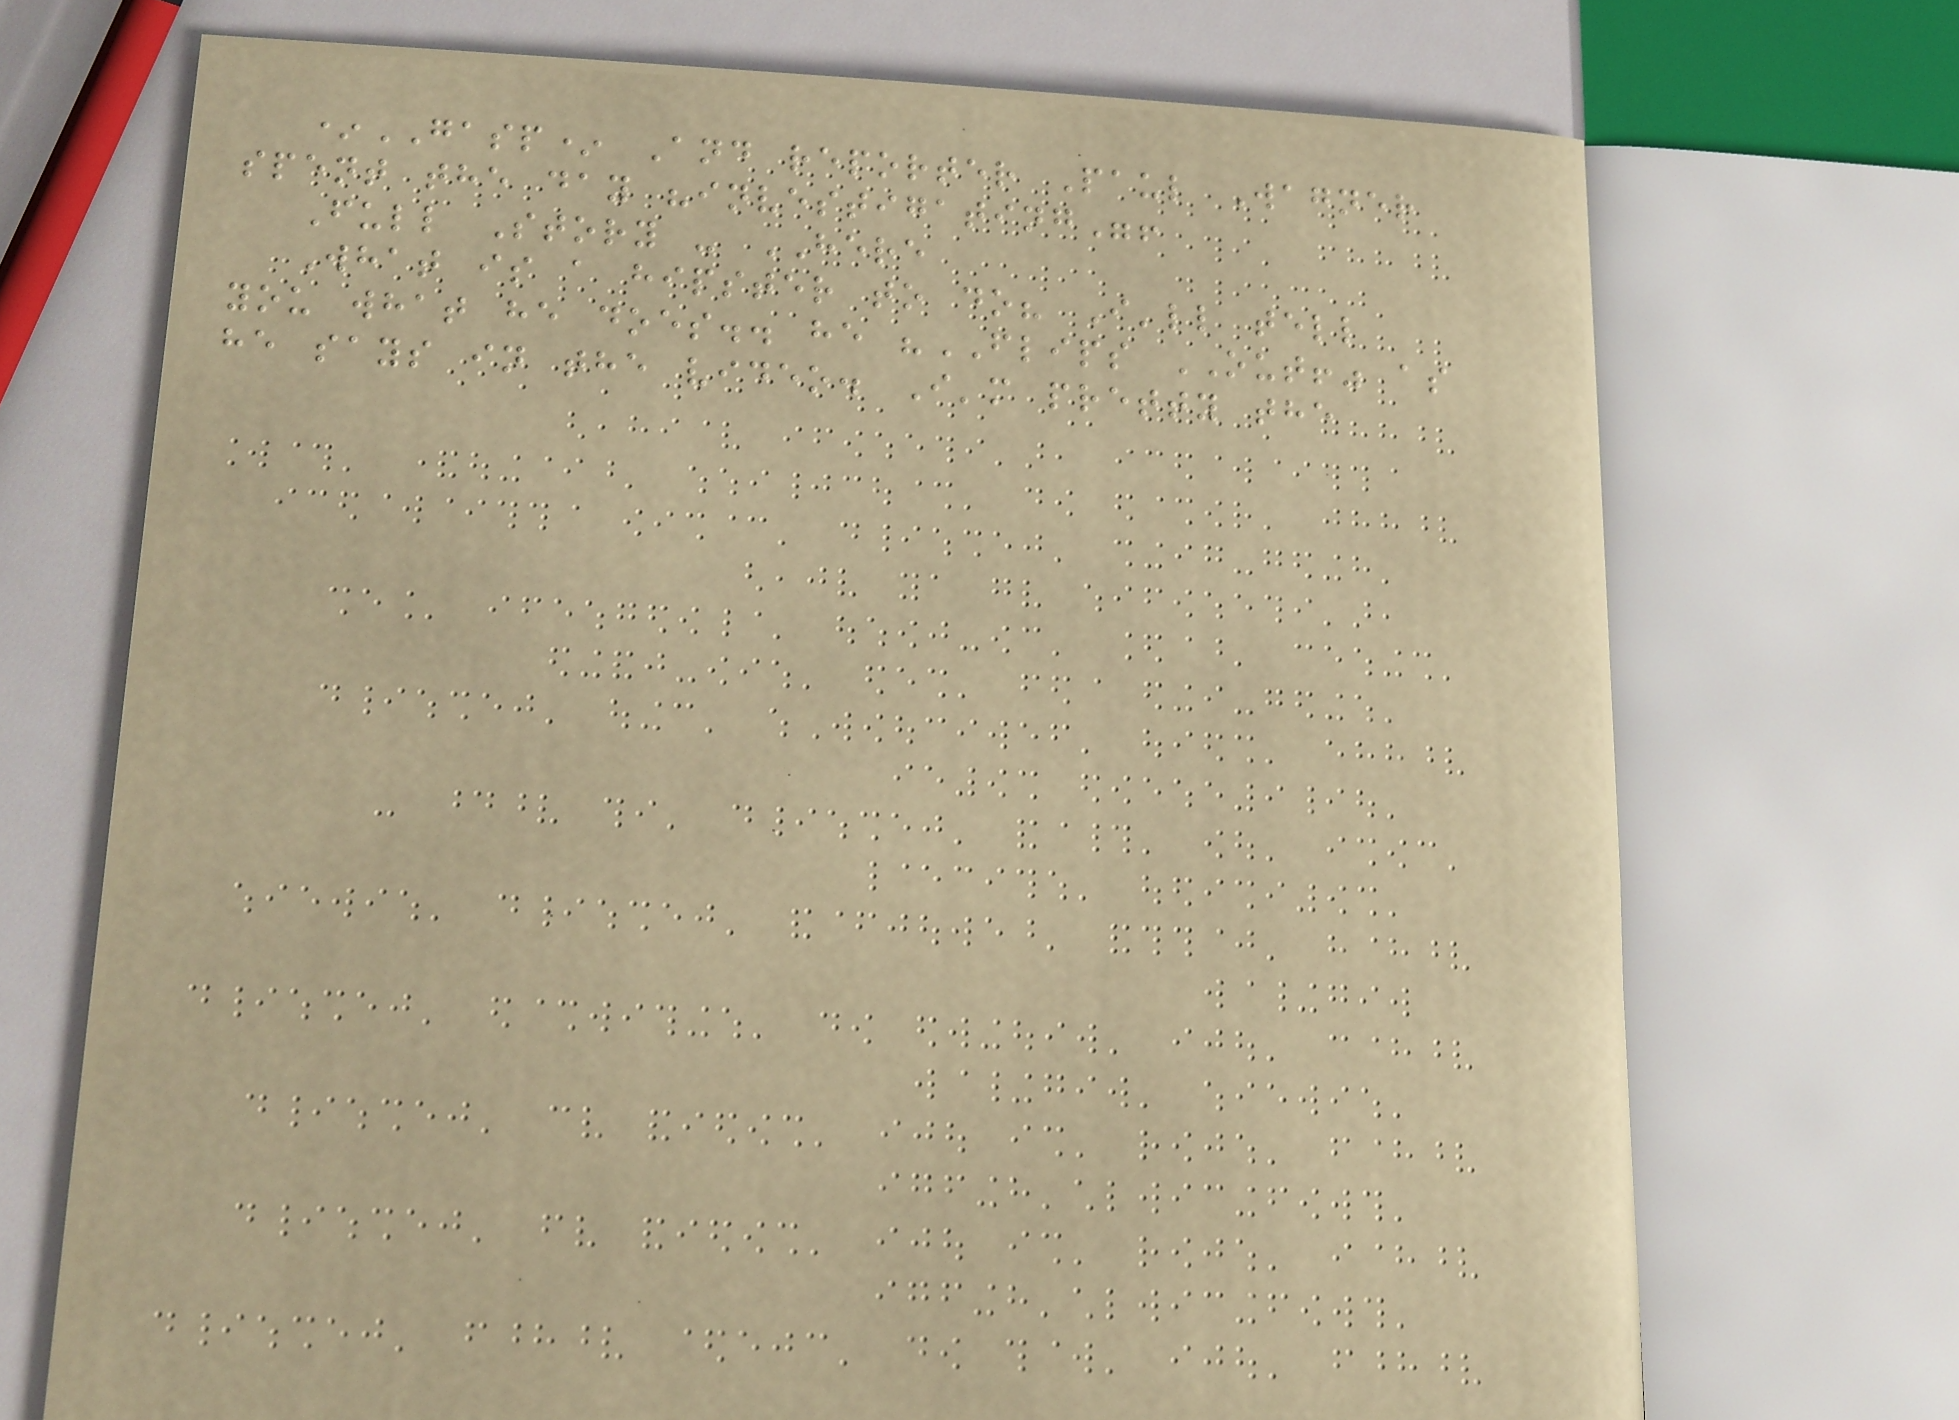*GASP* And reporter Paul Wagner
spent the day "investigating"!
Full Story - HERE
What is a hipster to do? I'll tell
you what he does.. he "FLIPS OUT!" as
he says in the video. I'm pretty the
